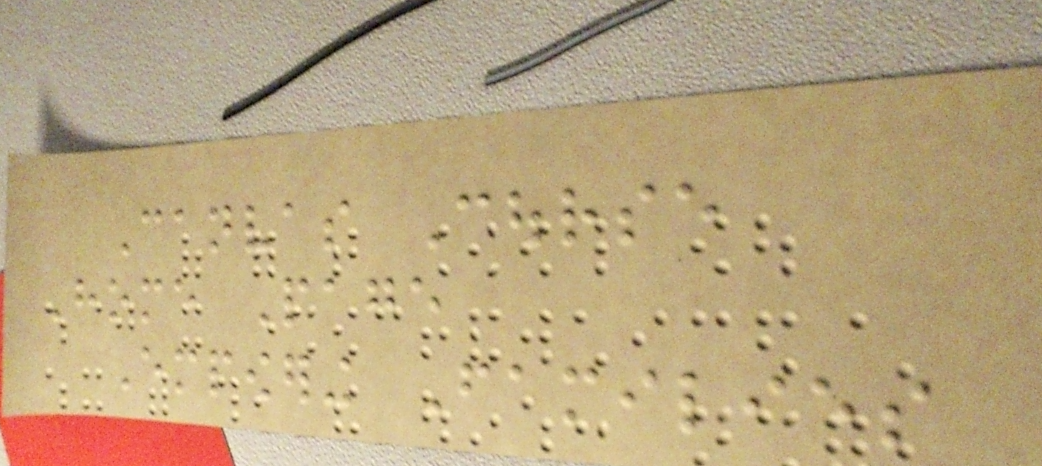Canvas Course
Home Page
Empowering Families
